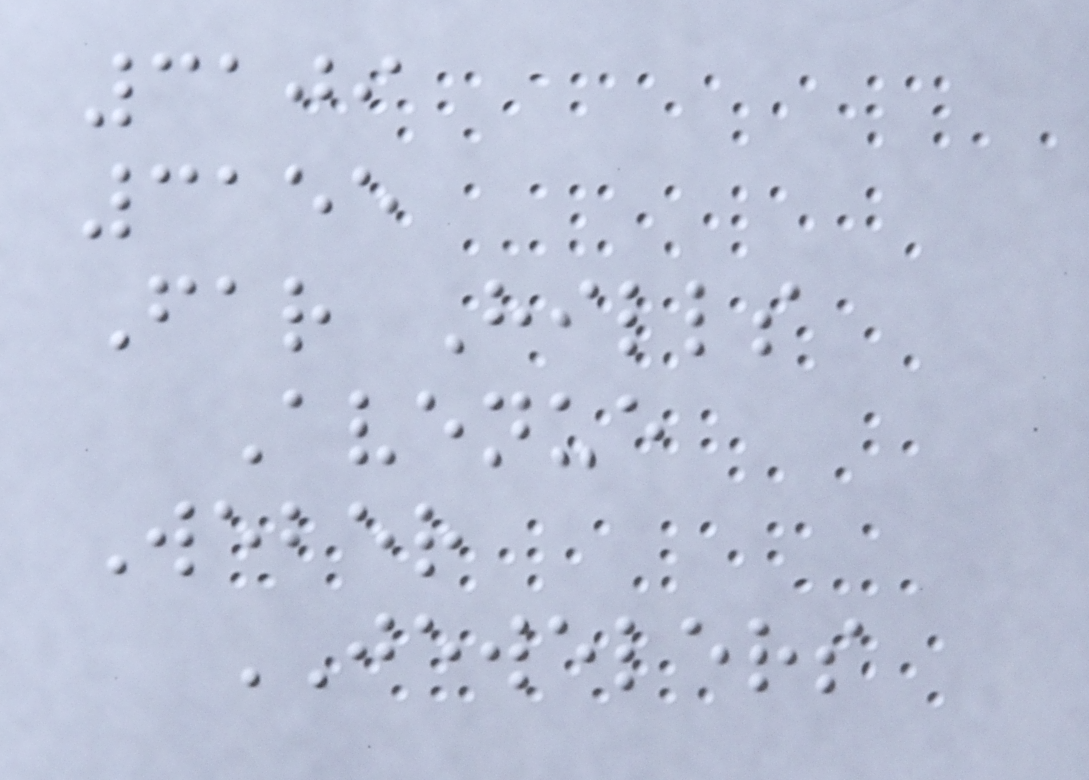3109
3155
Far Hills
Avenue
Weber
JEWELERS
